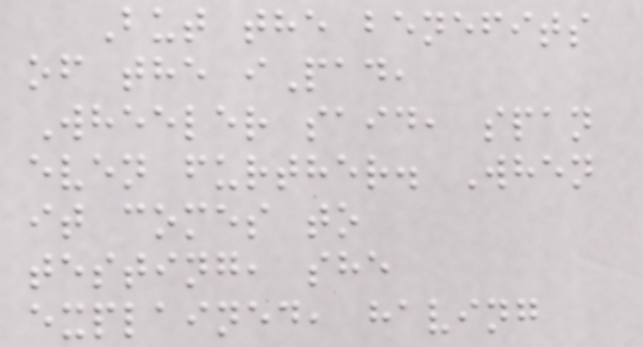But the benefits
of the iPad,
Wheeler said, span
even further. When
it comes to
testing, she
explained, having
